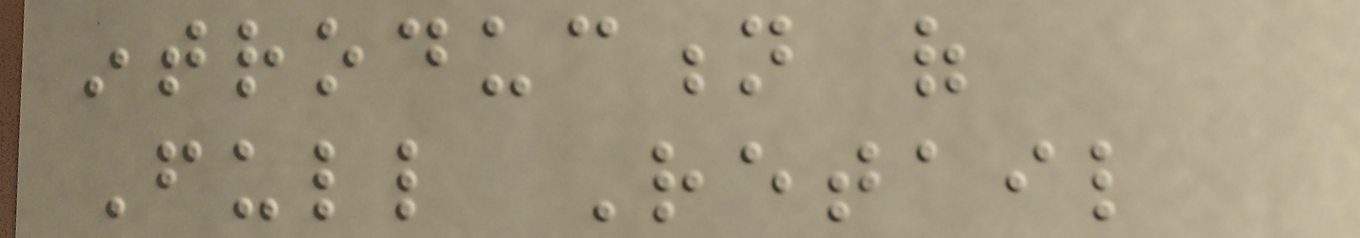introduction of
Full Retail
